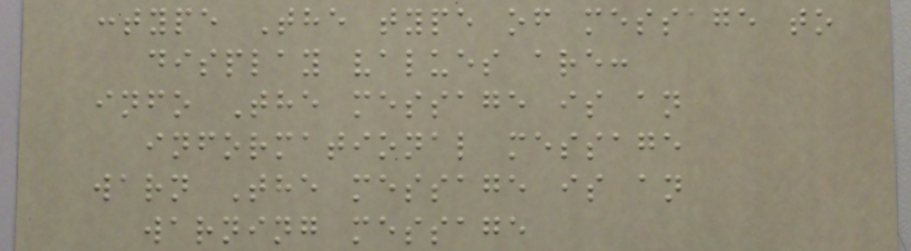:type The type of message to
display values are:
info The message is an
informational message
warn The message is an
warning message
